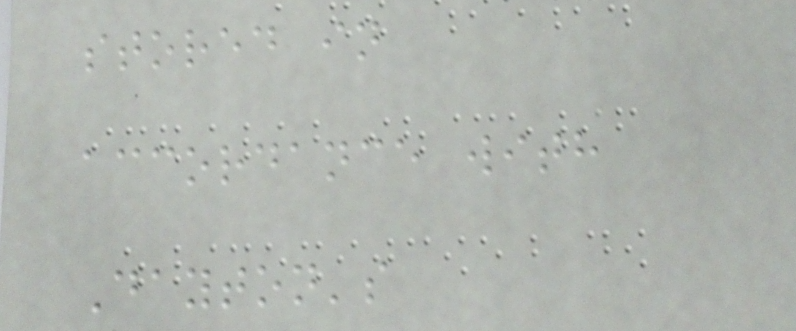stored in
accordance with
Dayton's
